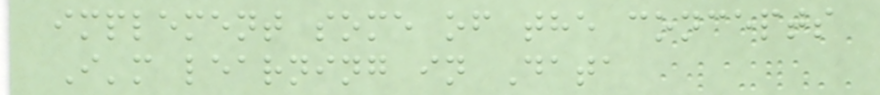implement some of the concepts
I'm learning in Data
